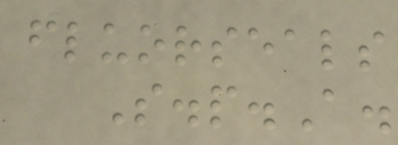fluorseals
S.p.A.
